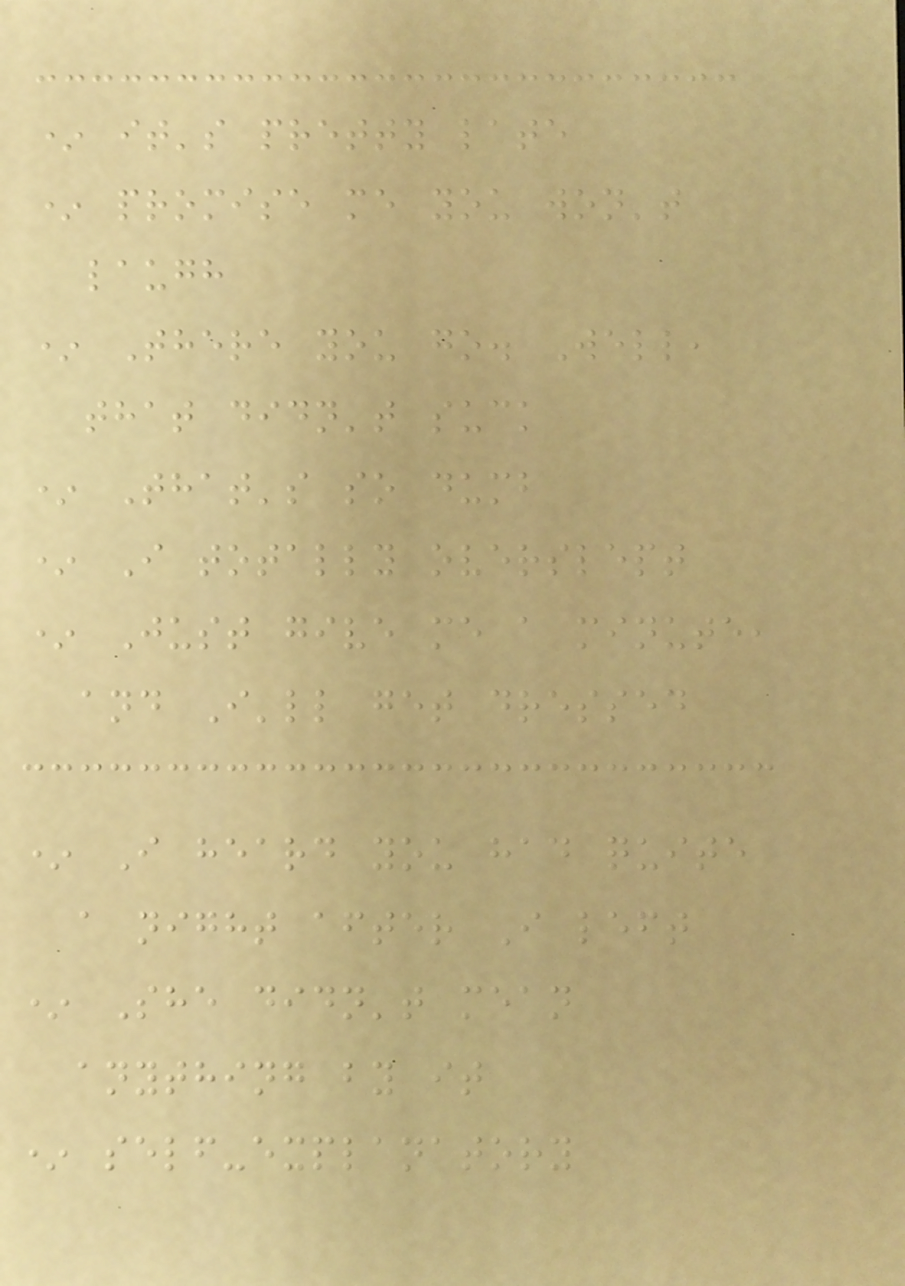* it's pretty late
* promise me you won't
laugh
* There you go. Well,
that didn't suck
* That's so dumb
* I totally overslept
* Just give me a minute,
and I'll get dressed
* I heard you had quite
a night after I left
* She didn't mean
anything by it
* self-explanatory
